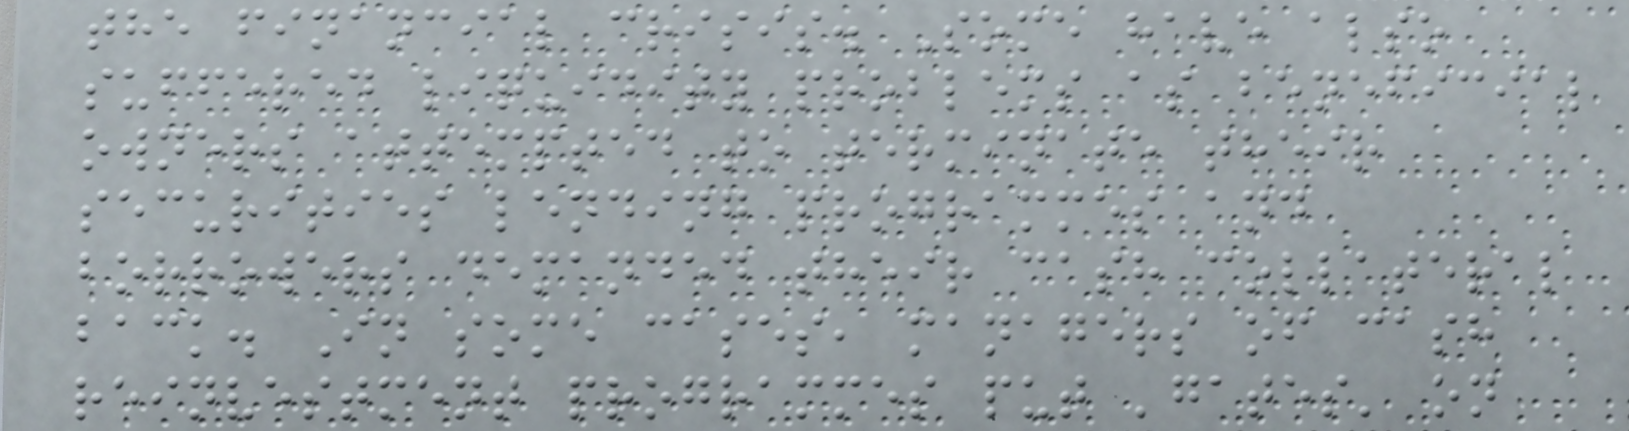the financial crisis. Some have also
suffered liquidity problems as beneficial
owners attempted to terminate their
securities lending programmes and
borrowers demanded their cash collateral
back. In some cases, managers of cash
reinvestment programmes put 'gates' on
